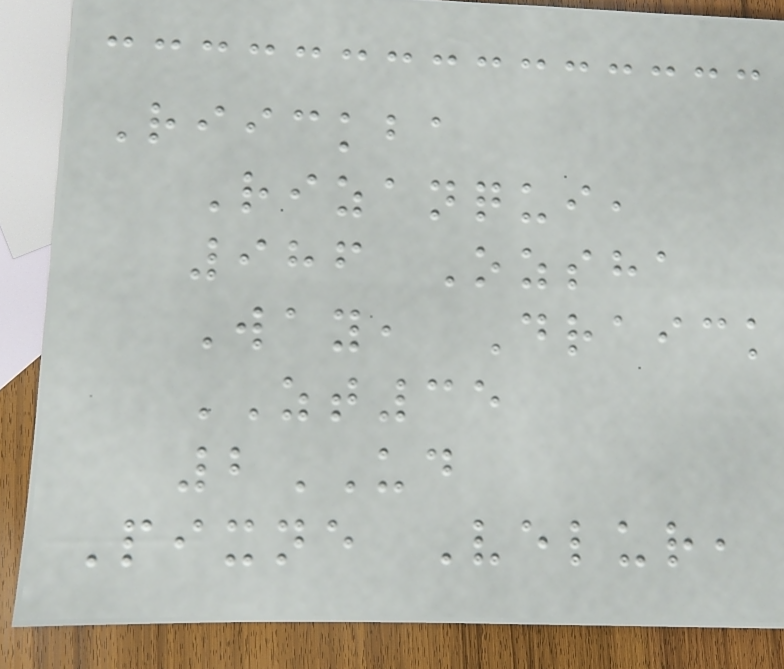Riickba
Rizanqui,
986 Ozsha
Way, Draick
ZT35
2UD
Pixne Velur,
